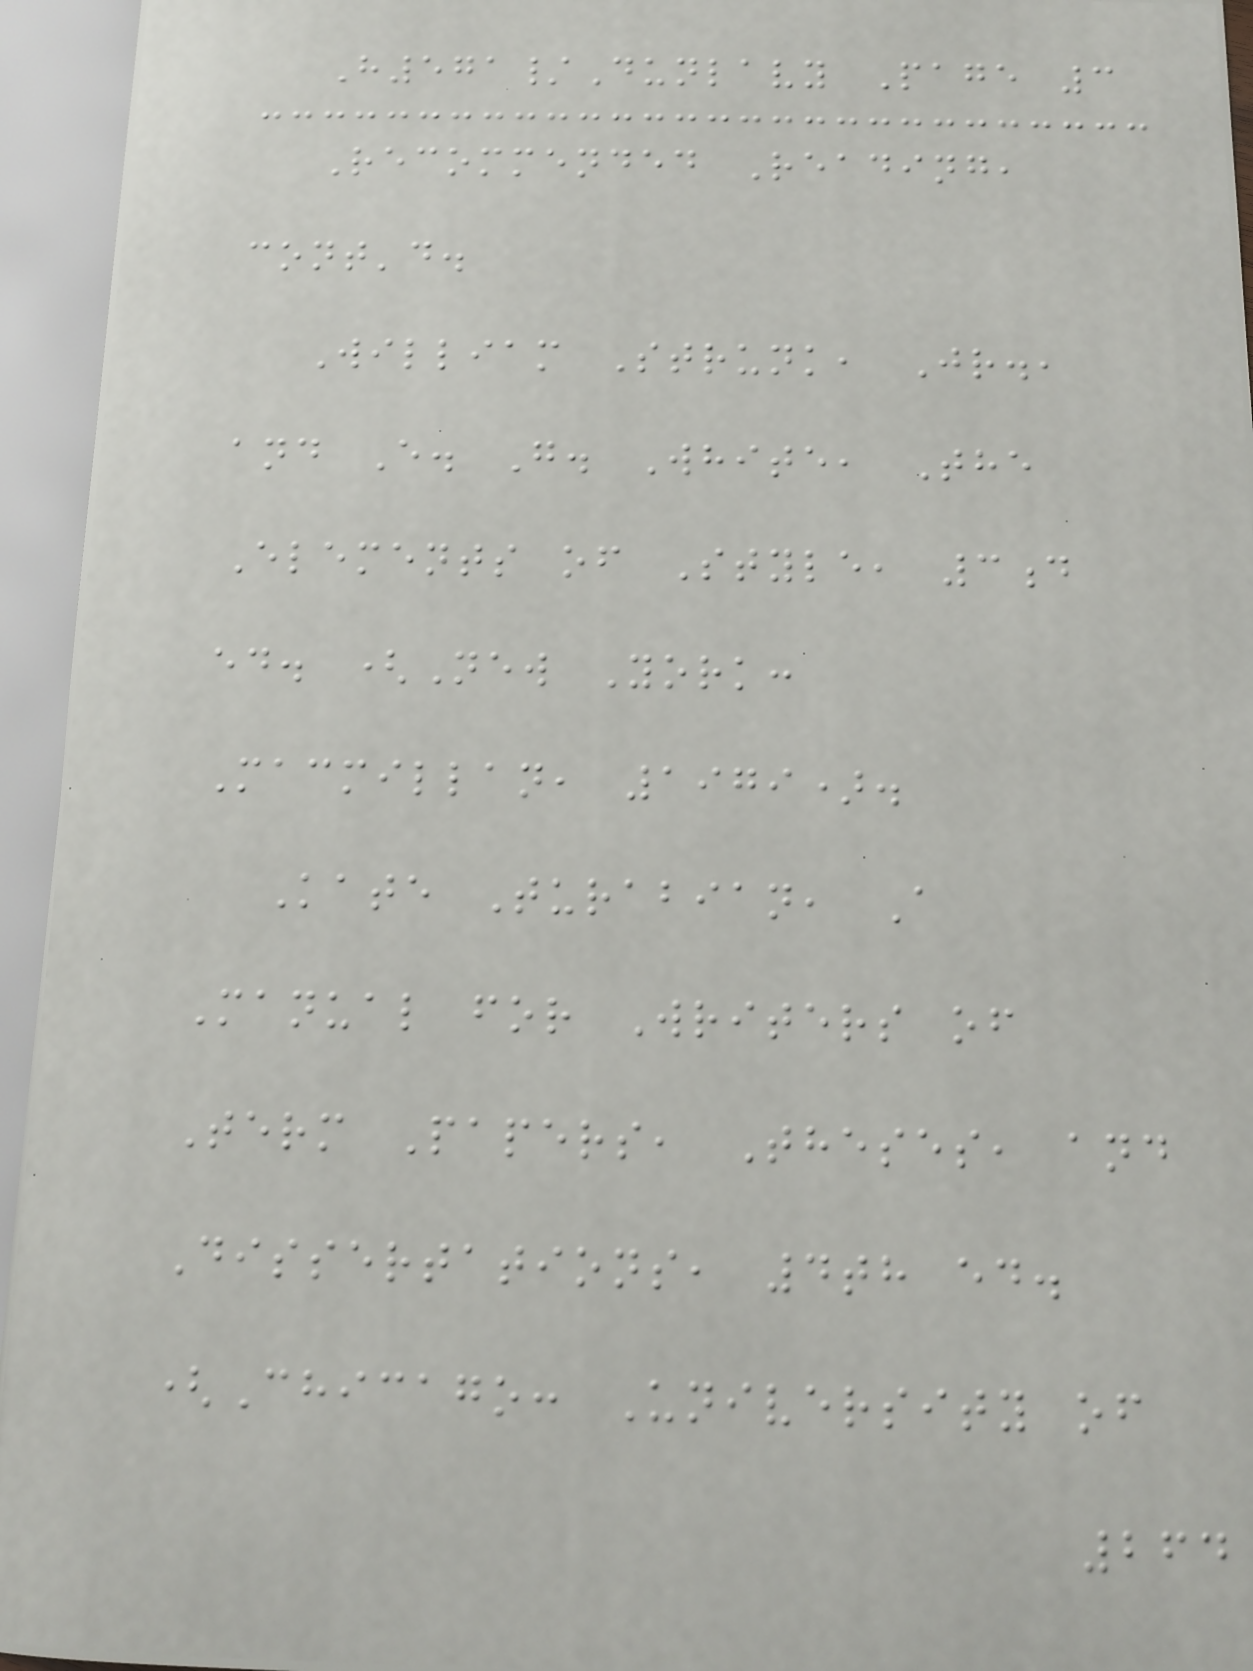H571/Dunlavy Page 3
Recommended Reading,
cont'd.
William Strunk, Jr.,
and E. G. White, The
Elements of Style, 3d
ed. (New York:
Macmillan, 1979).
Kate Turabian, A
Manual for Writers of
Term Papers, Theses, and
Dissertations, 4th ed.
(Chicago: University of
264
